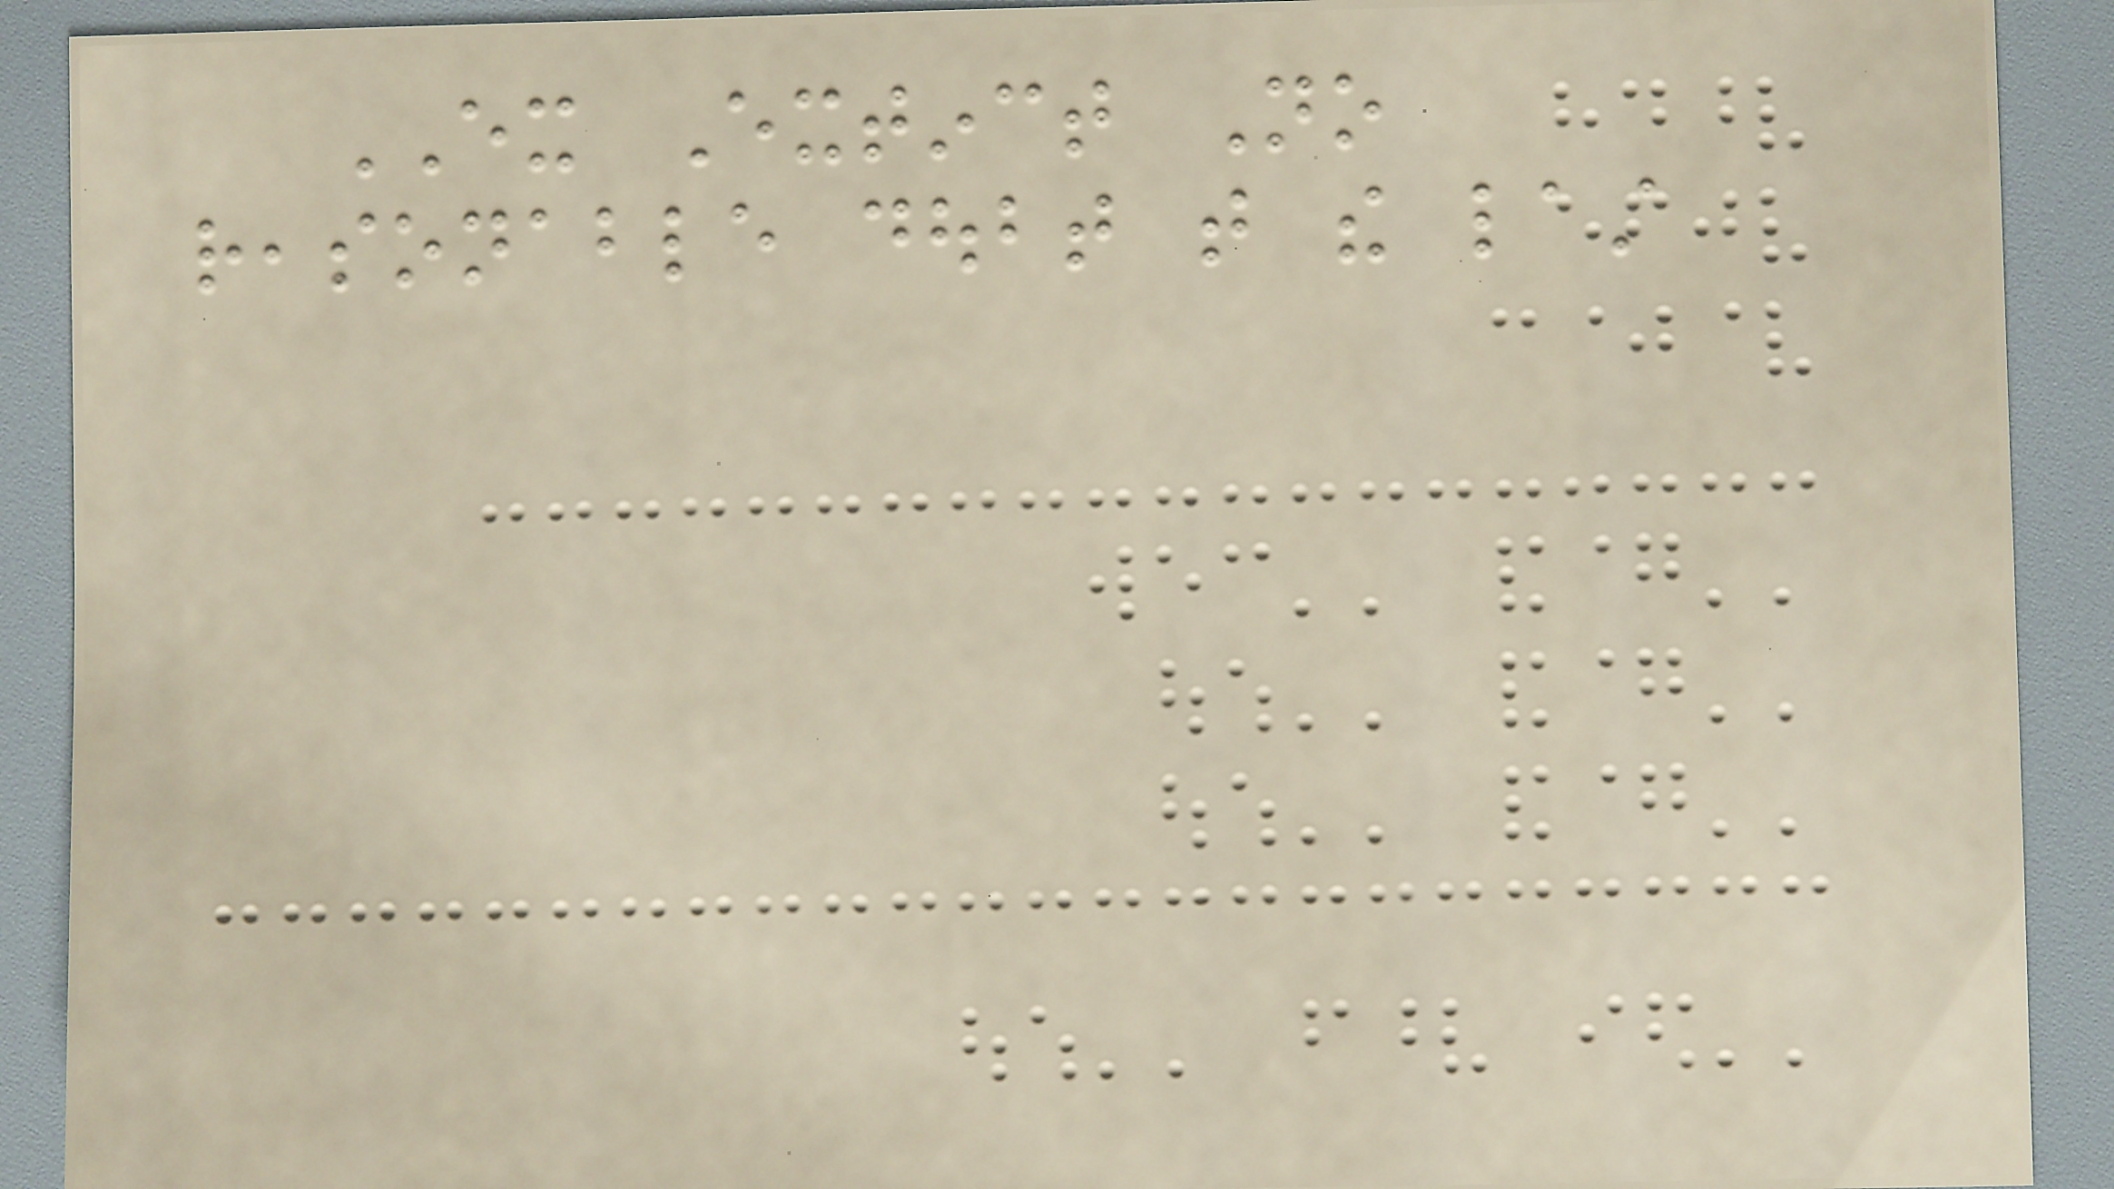EX Extinct No
reasonable doubt that the last
